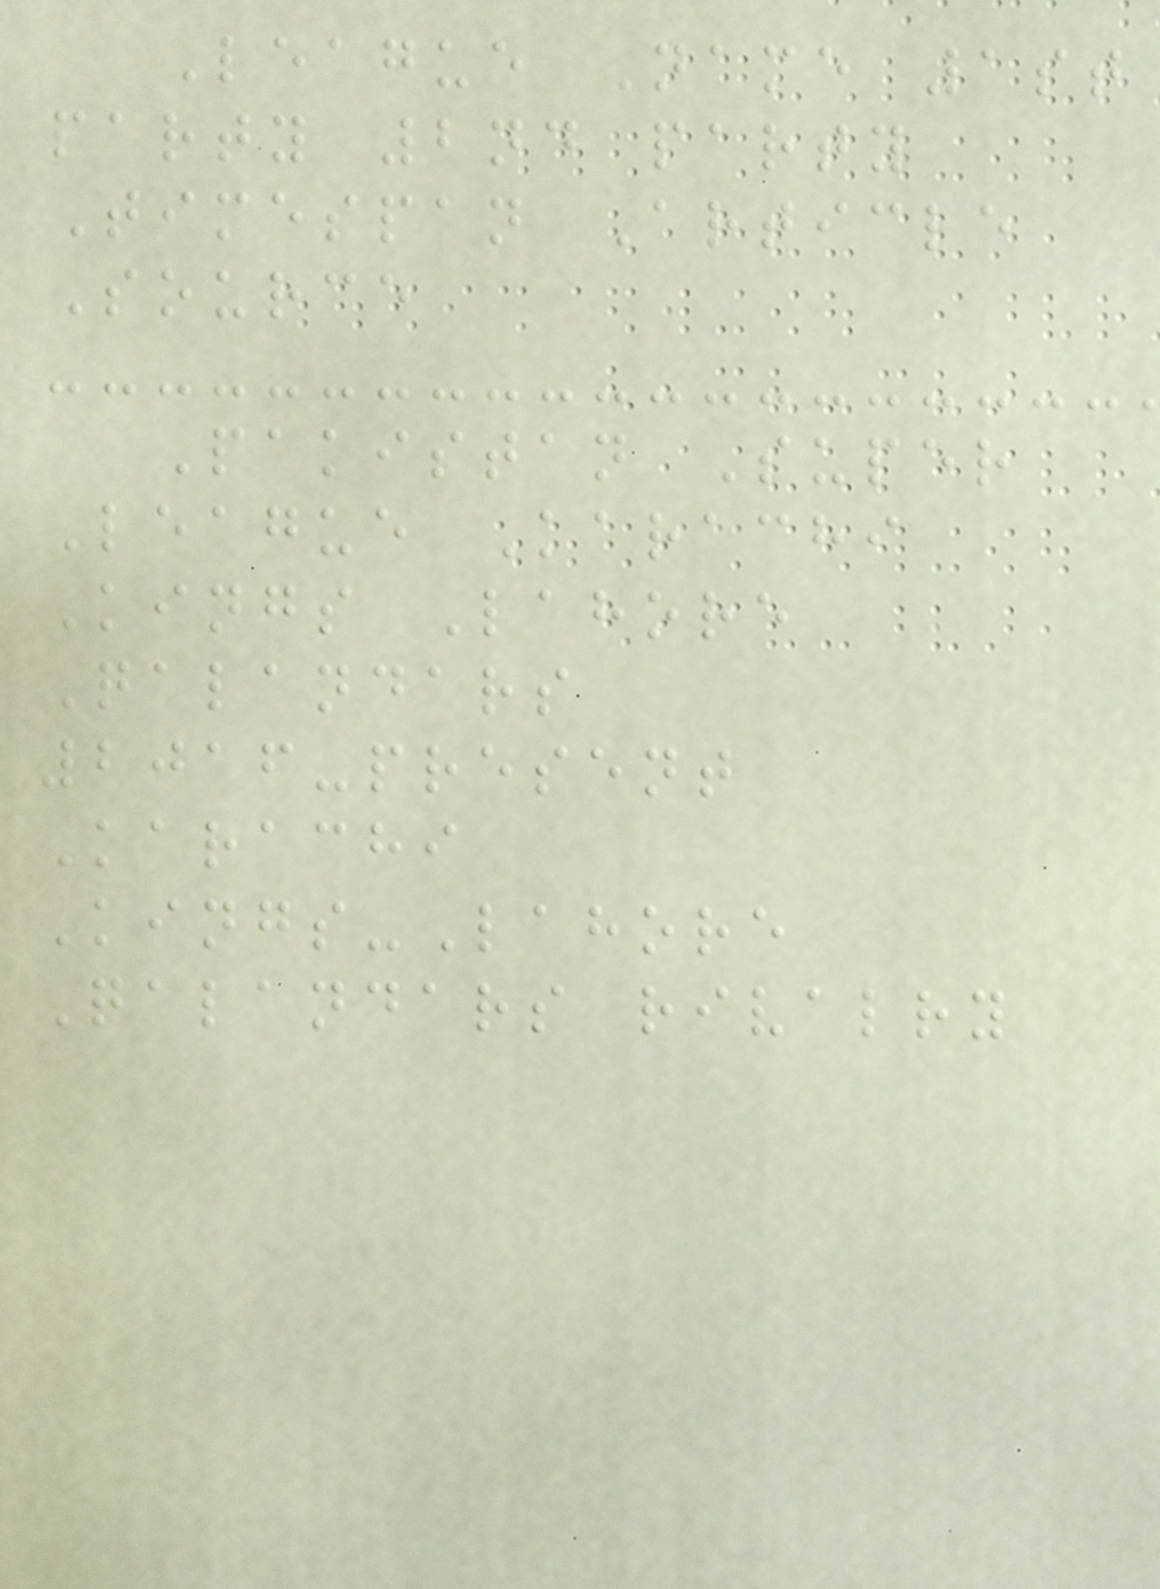League Name 1st
party 2nd party
Timespan Article
Source
Pakistan Super
League Karachi
Kings Lahore
Qalandars
2016-present
Karachi
Kings-Lahore
Qalandars rivalry
